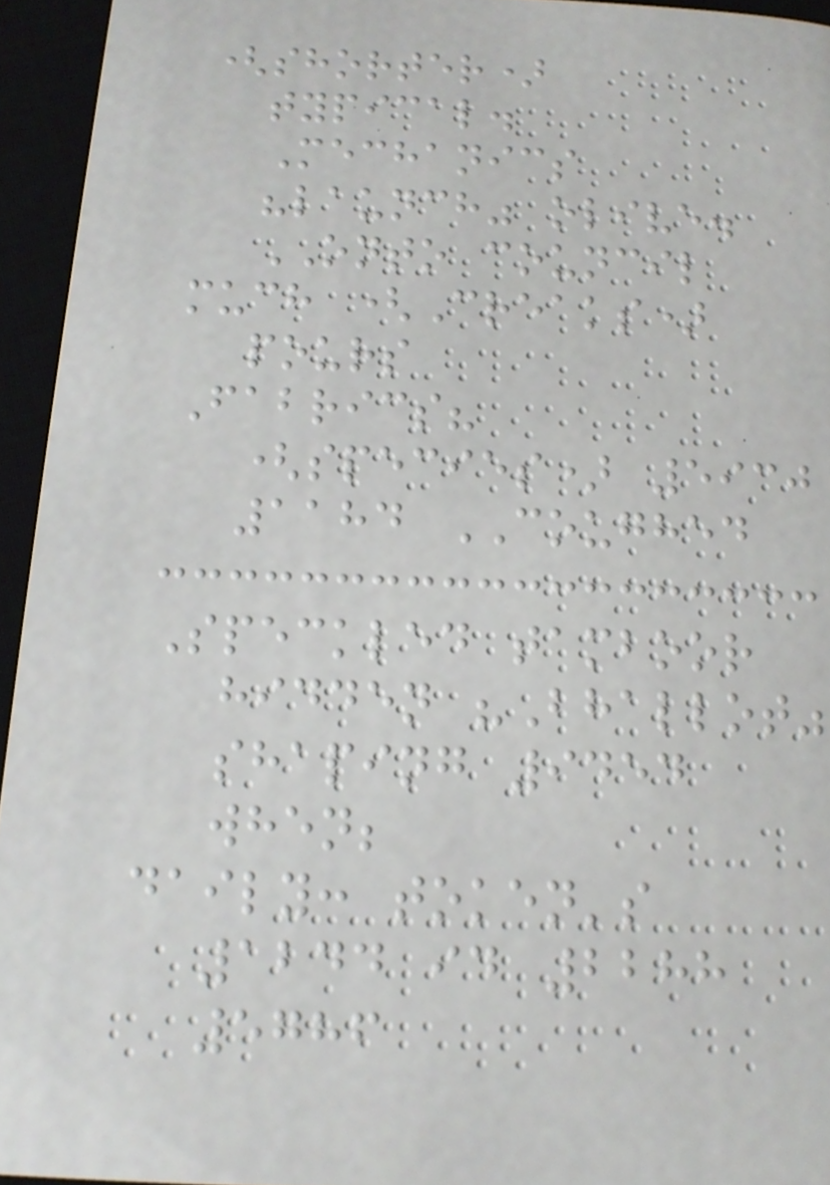(shorter)
typical.
Mechanics
"launch" olive.
ONTO council
much (Creaks)
pours
Fabrics?
(species) 5930
1184 COUGHED
Speckled tamboor
hidden "Bhallot"
shaping 9454
when;
daily: token's
1244 id 2288
5786
